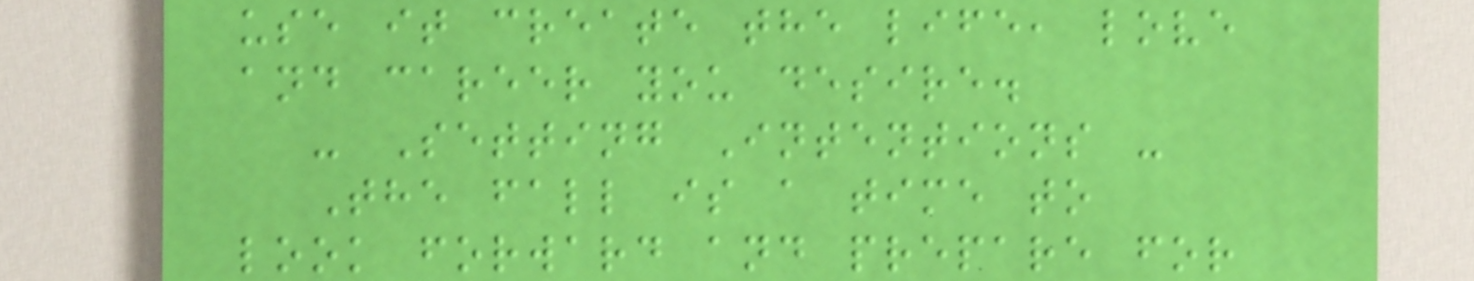use it create the life, love
and career you desire.
- Setting Intentions -
The fall is a time to
look forward and prepare for
